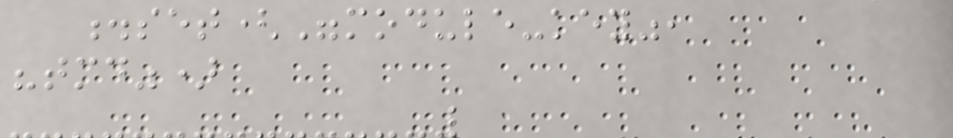.set("module-key",
"tmd")
